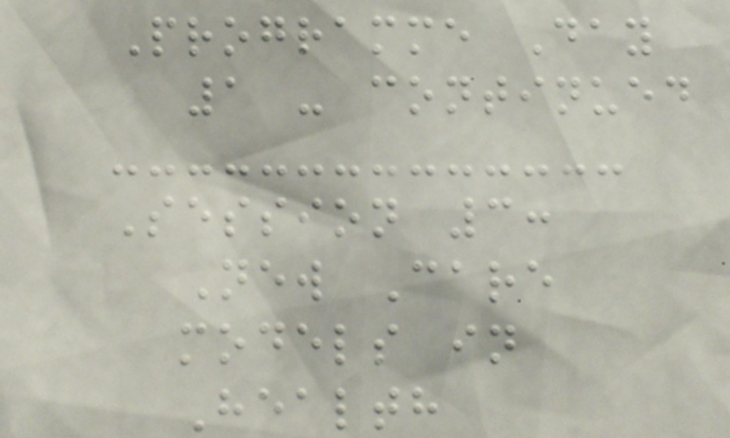Programme Day
1 - continued
Session 3:
New Care
models in
Health
